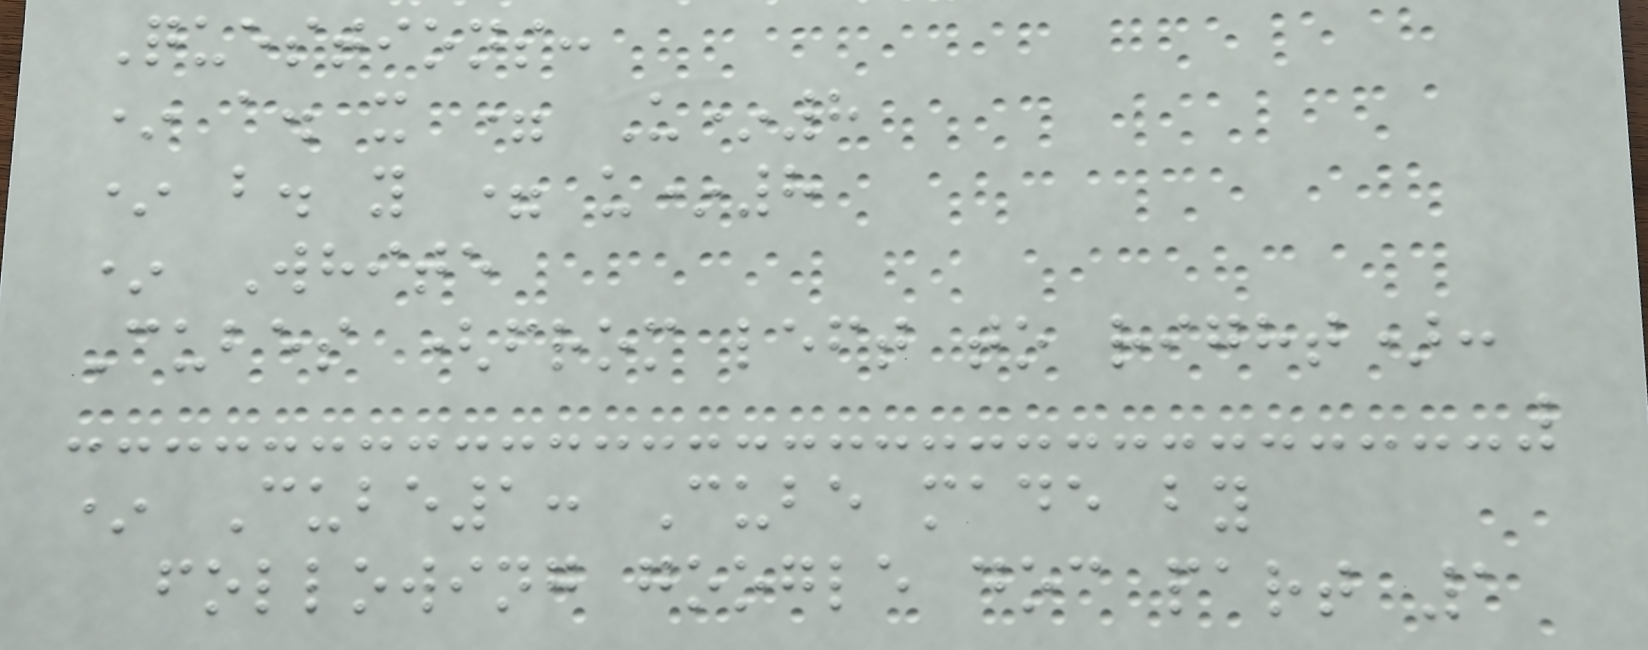Questions:
* a. x = U*8
* b. y = u*8
* White
Cubes (from left to right):
* Cube1: Cube made by
following google doc part 1
